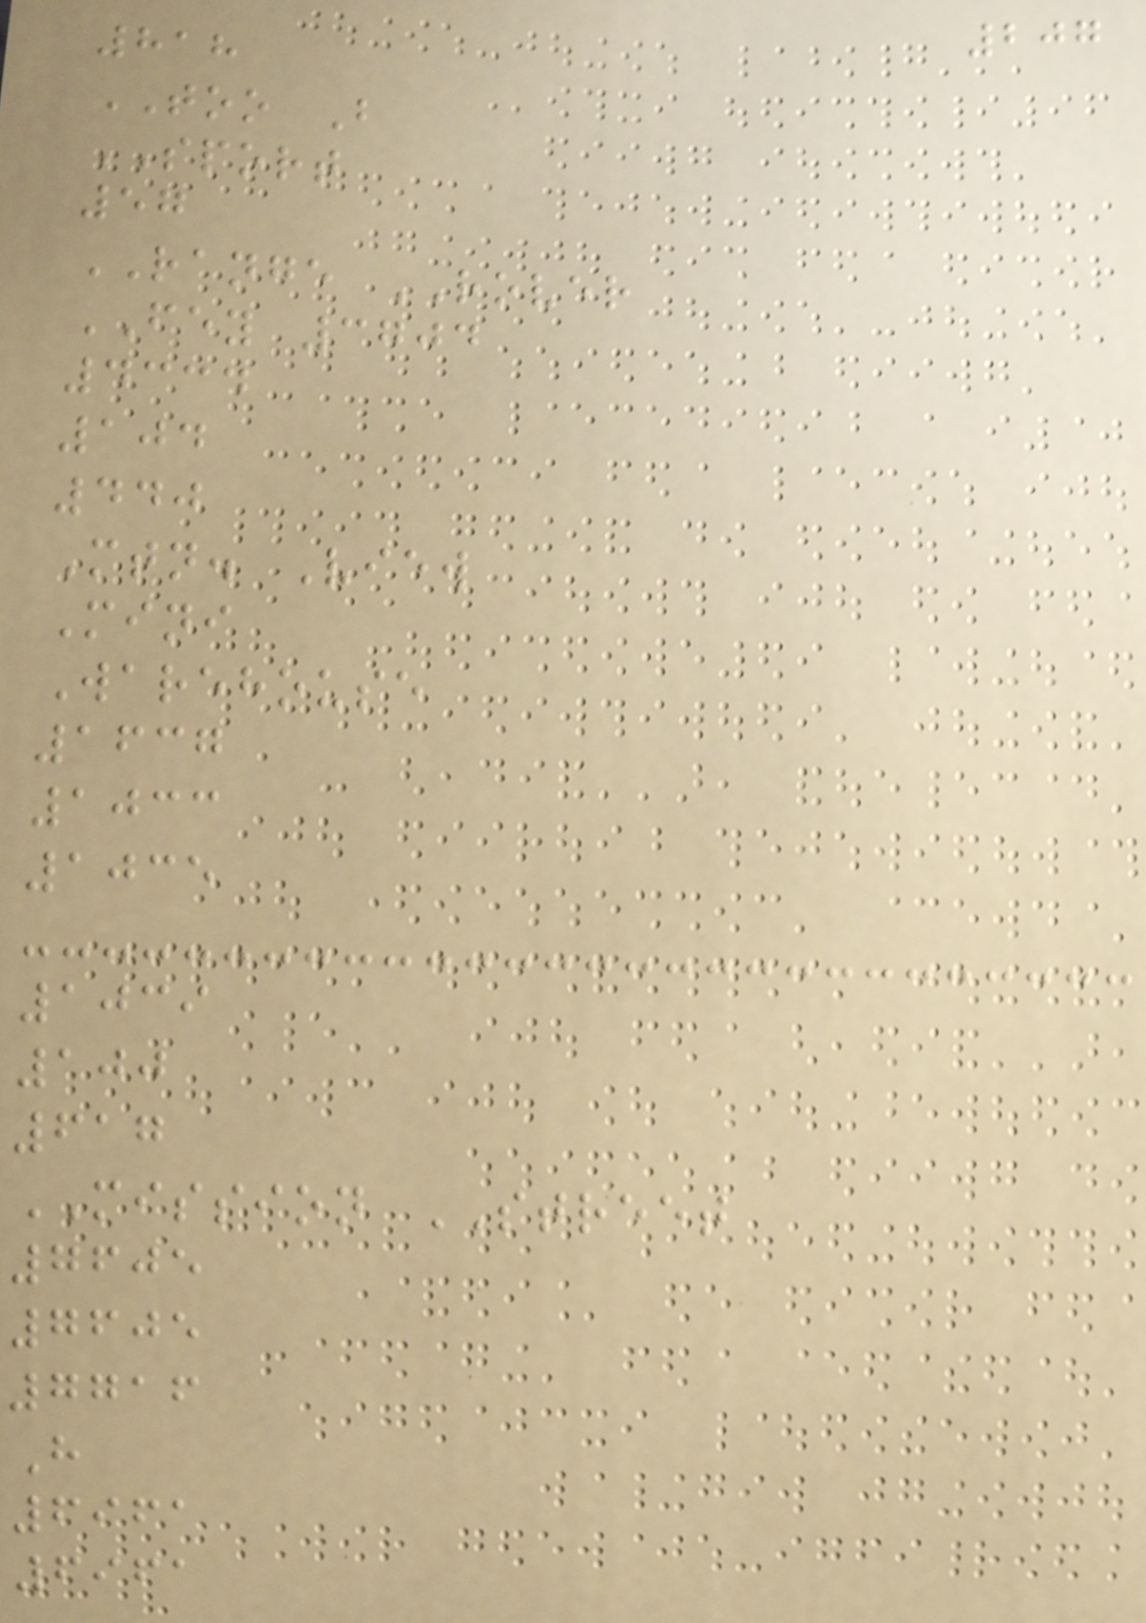207
818
TOO B
SPORT
57
RANGE ROVER
FEY 3704
4334
104
440
Mtn. View
Mini
Warehouse
1637
1033
1035
1039
100
617
MISSION STREET
7605
7605
7716
H
6961
6961
